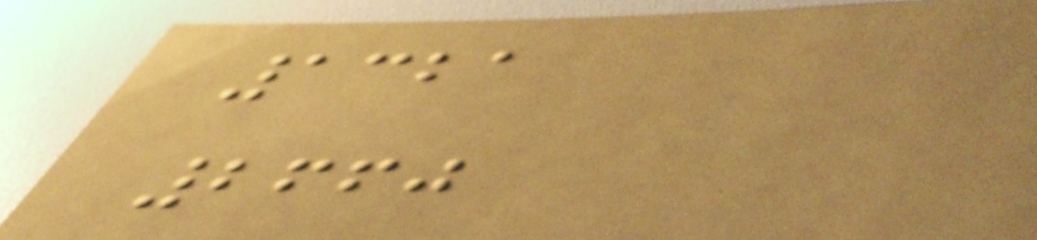1321
2660
